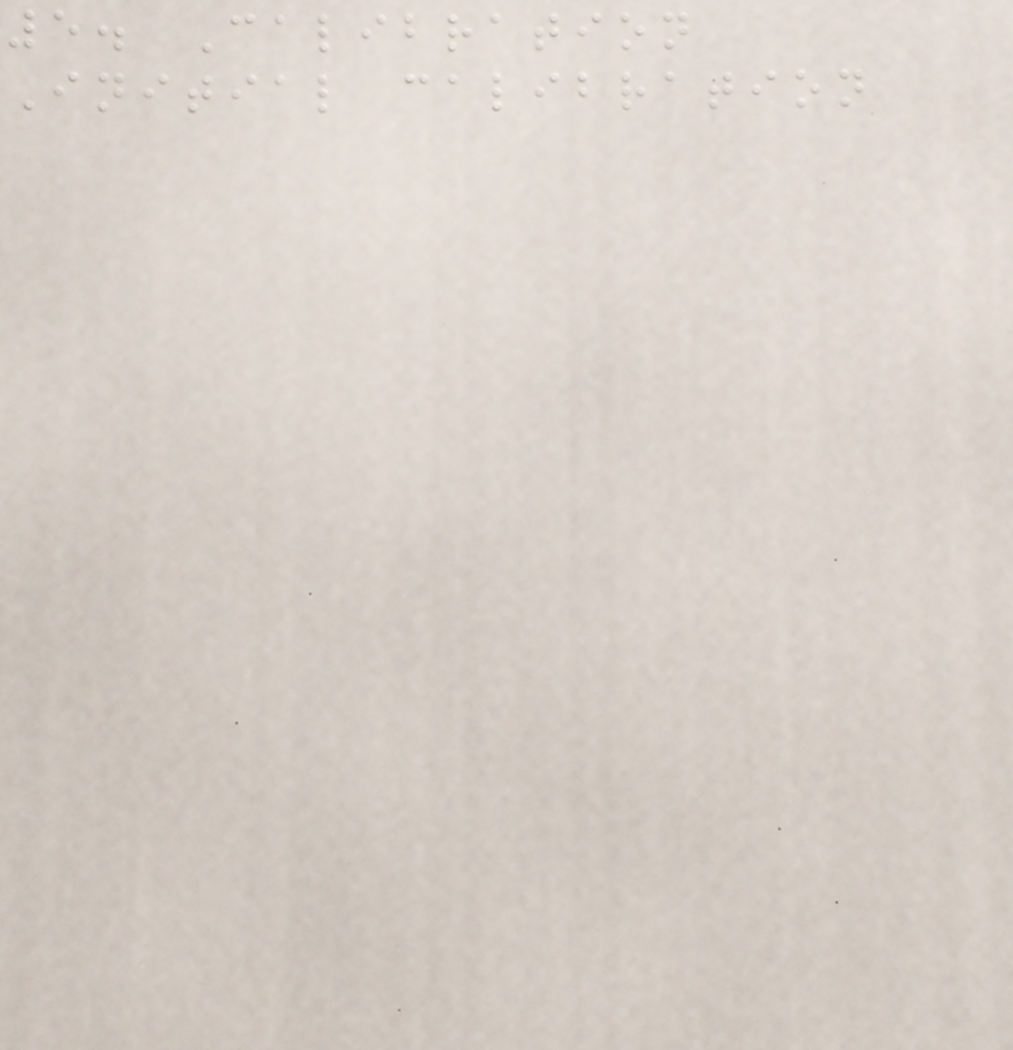5. Calibration
Initial calibration
